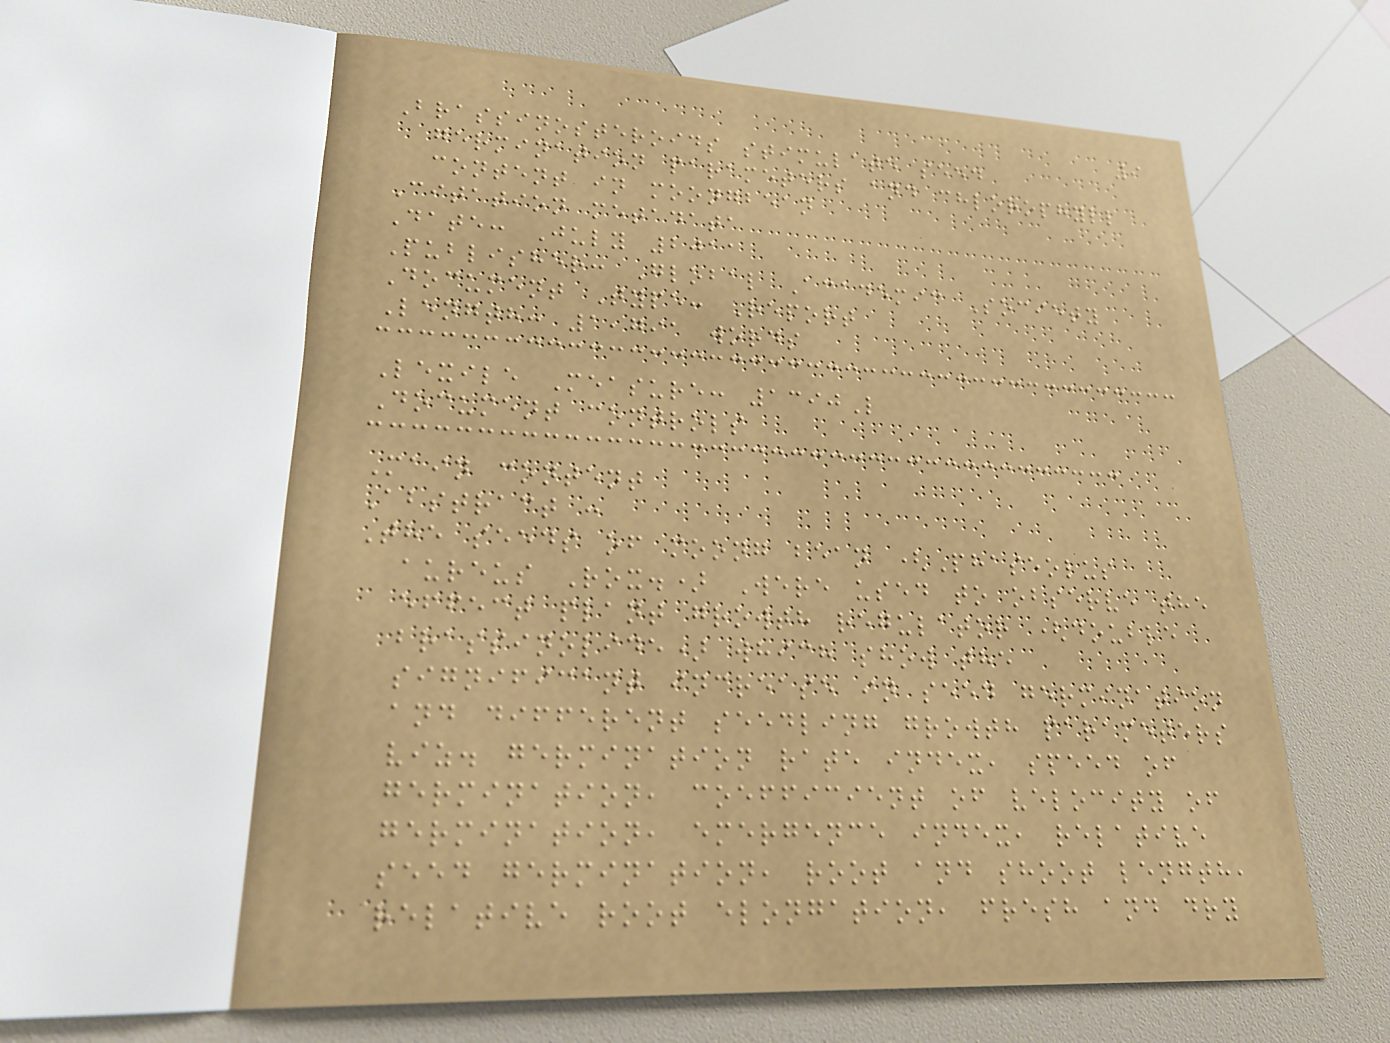9
Brassinosteroids stimulate seed
germination parameters and chlorophyll
content in moongbean
Citation metadata
Date: July 2011
Publisher: Global Academic Society
Document Type: Report
Length: 1,791 words
Lexile Measure: 1390L
Document controls
Main content
Abstract :
The seeds of moong bean (Phaseolus
aureus Rox.) Were used to observe the
effect plant growth regulator (double
brassinolide) which show the
significant increase in seed germination
and different seedling growth parameters
viz. germination rate index, speed of
germination, coefficient of velocity of
germination, emergence index, relative
seed germination, root and shoot length,
relative root elongation, fresh and dry
